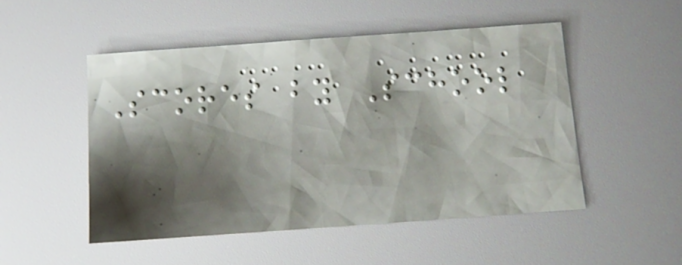Scores by School
